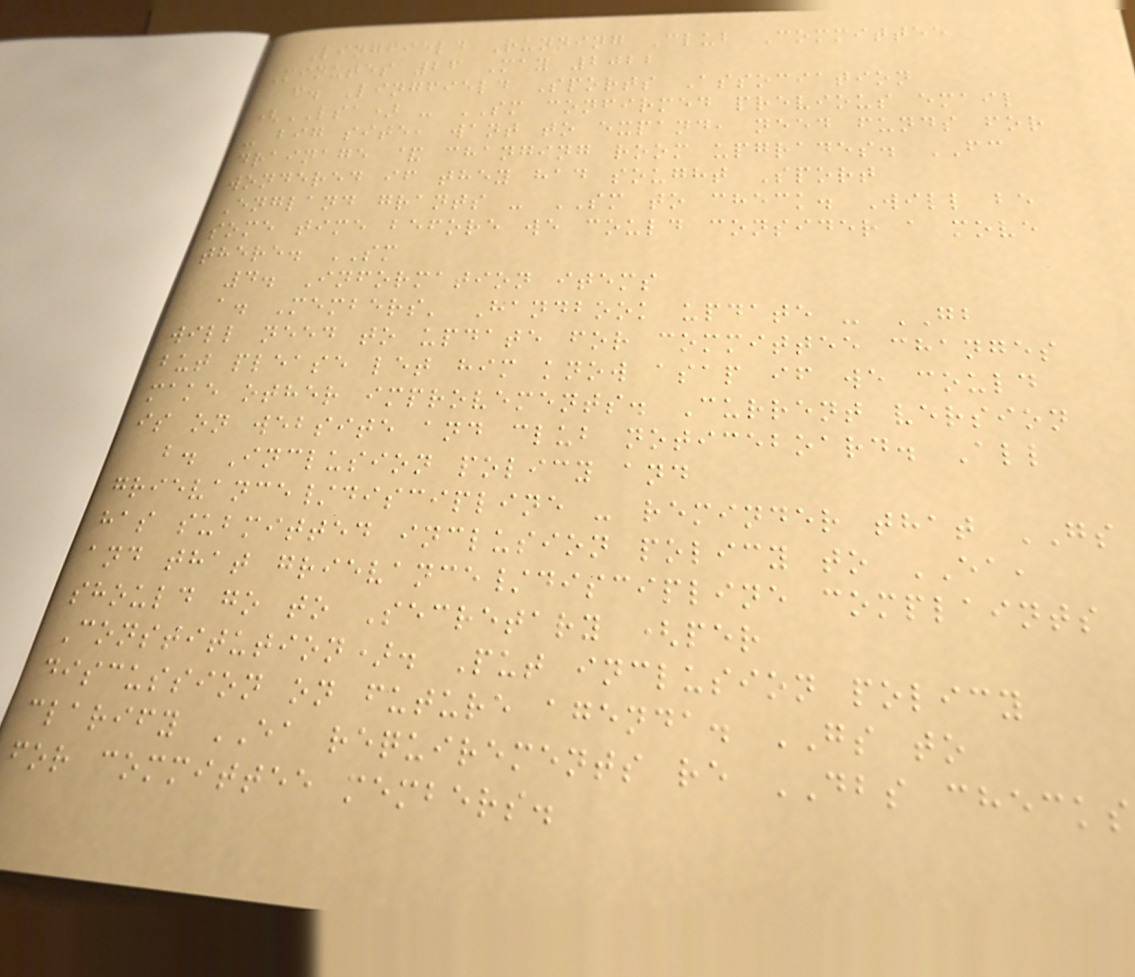Lingfield Running Club Committee
Minutes 26 May 2022
f. Lingfield Sports Association
(LSA) - SM confirmed previous email
- big site, want to expand, need funds for
drainage & changing room upgrades. FC
wondered if they had sought Sport
England grants - SM to check. Will be
some time before we could consider a move
there. SM
4. Information items
a. Members' Handbook update - GB
will need to update for committee changes
but please let him know asap if we could
make other improvements. Current version
is on website and club noticeboard. All
b. Inclusion policy and
grievance/discipline - reminder that GS
has submitted inclusion policy to EA,
and that grievance/discipline complaints
should go to Secretary (per
Constitution). Put inclusion policy
discussion on future agenda. GS to
clarify EA requirements re DBS checks
for committee members.
